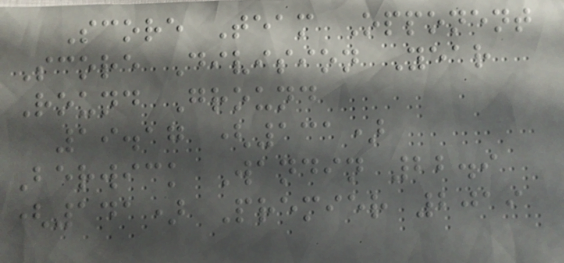Score Team Opponent
Score Division Year
Round Ground
19.17 (131)
Berwick Wandin 22.9
(141) Premier 2019
